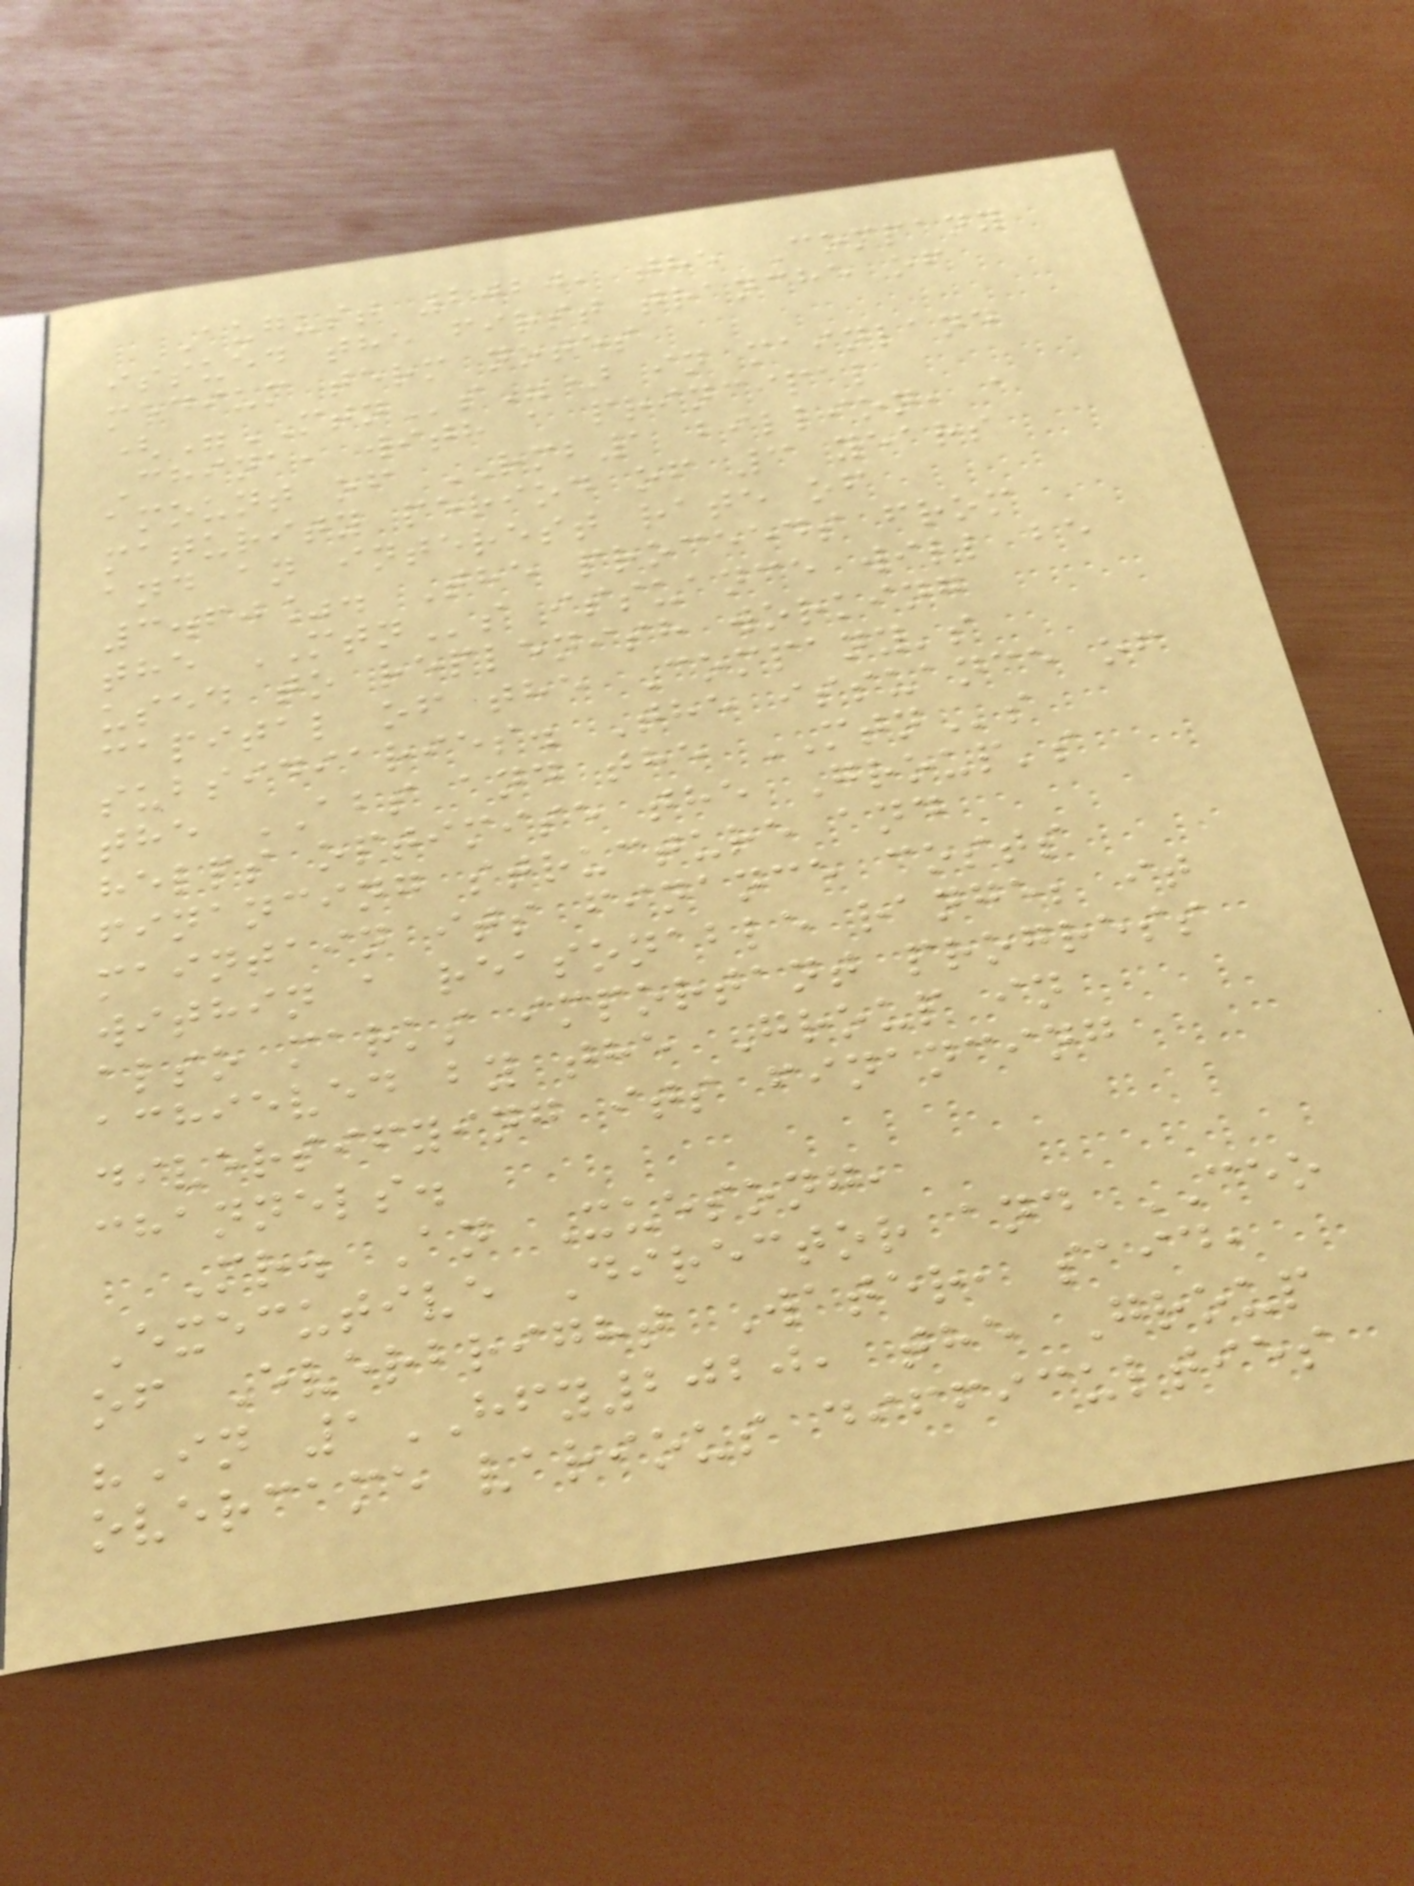August 2020, the Company
issued the first tranche of
medium term notes
("MTNs") in mainland
China, with a principal
amount of RMB1 billion, a
maturity period of 3 years
and an interest rate of
3.60%. The proceeds from
the MTNs issuance will be
used to replenish working
capital of the Company's
subsidiaries. The issuance of
the ABS and the MTNs
helps optimise the Group's
financing structure and
maintain its finance costs
within a reasonable range; it
also marks important progress
achieved by the Group in
diversifying its financing
channels.
Mr. An Xuesong,
Executive Director and CEO
of Everbright Water, said,
"In 1HFY2020, the Group
overcame various difficulties
